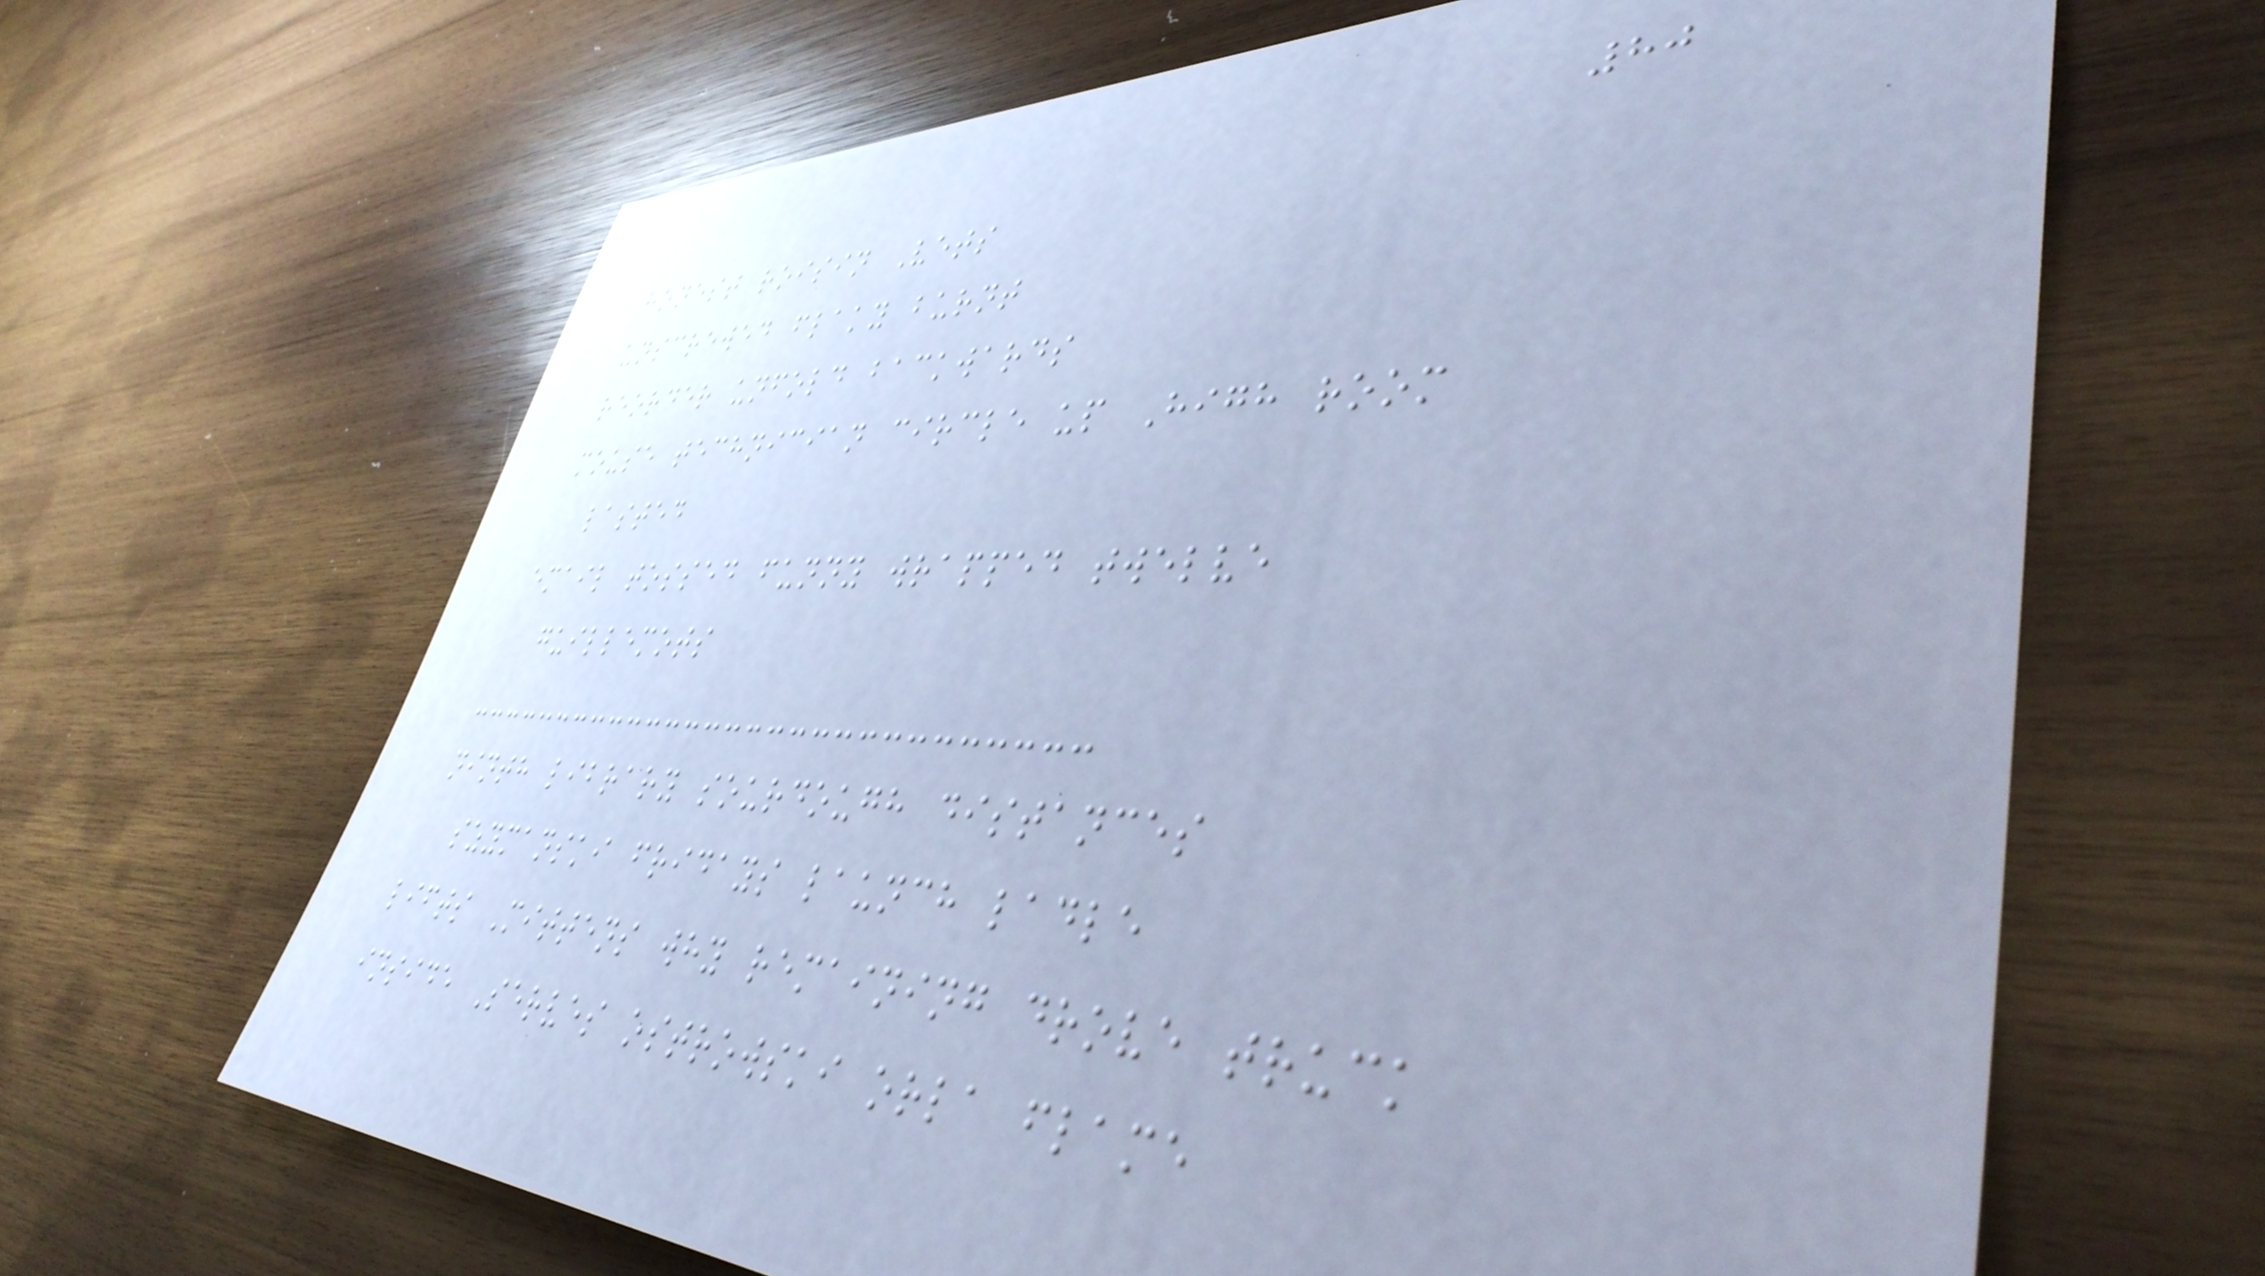80
honest roisin Vets
unscrewed flaky burnt
reorder unfold backwards
mouse technician circle up High room
lasted
email tossed funny wrapped twelve
guillemots
ninth library sourdough distances
szymanski fridays launch ladle
lifts Mittens why remaining drove truck
inside Serves ostrowski orla flame
